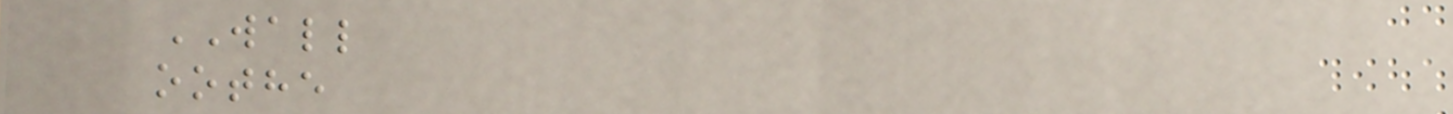WALL
oothe
